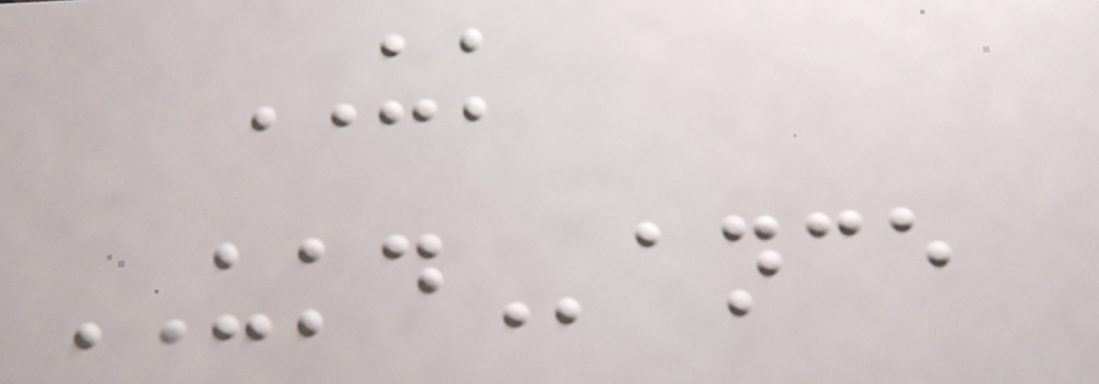UK
UKDance
